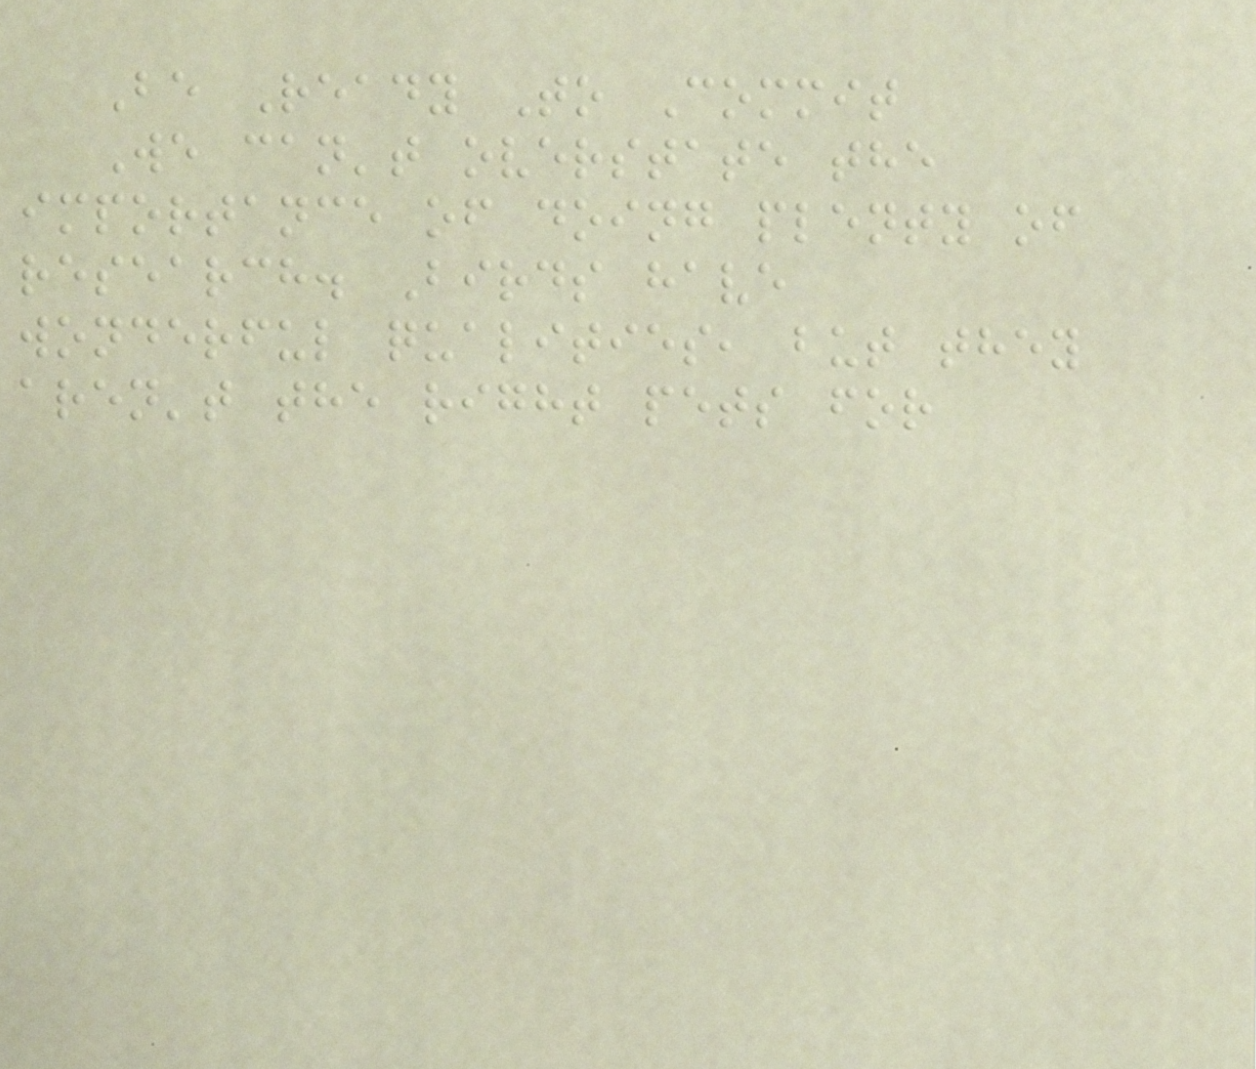Be Ready To Commit
We can't overstate the
importance of doing plenty of
research. Birds have
wonderful qualities, but they
aren't the right pets for
